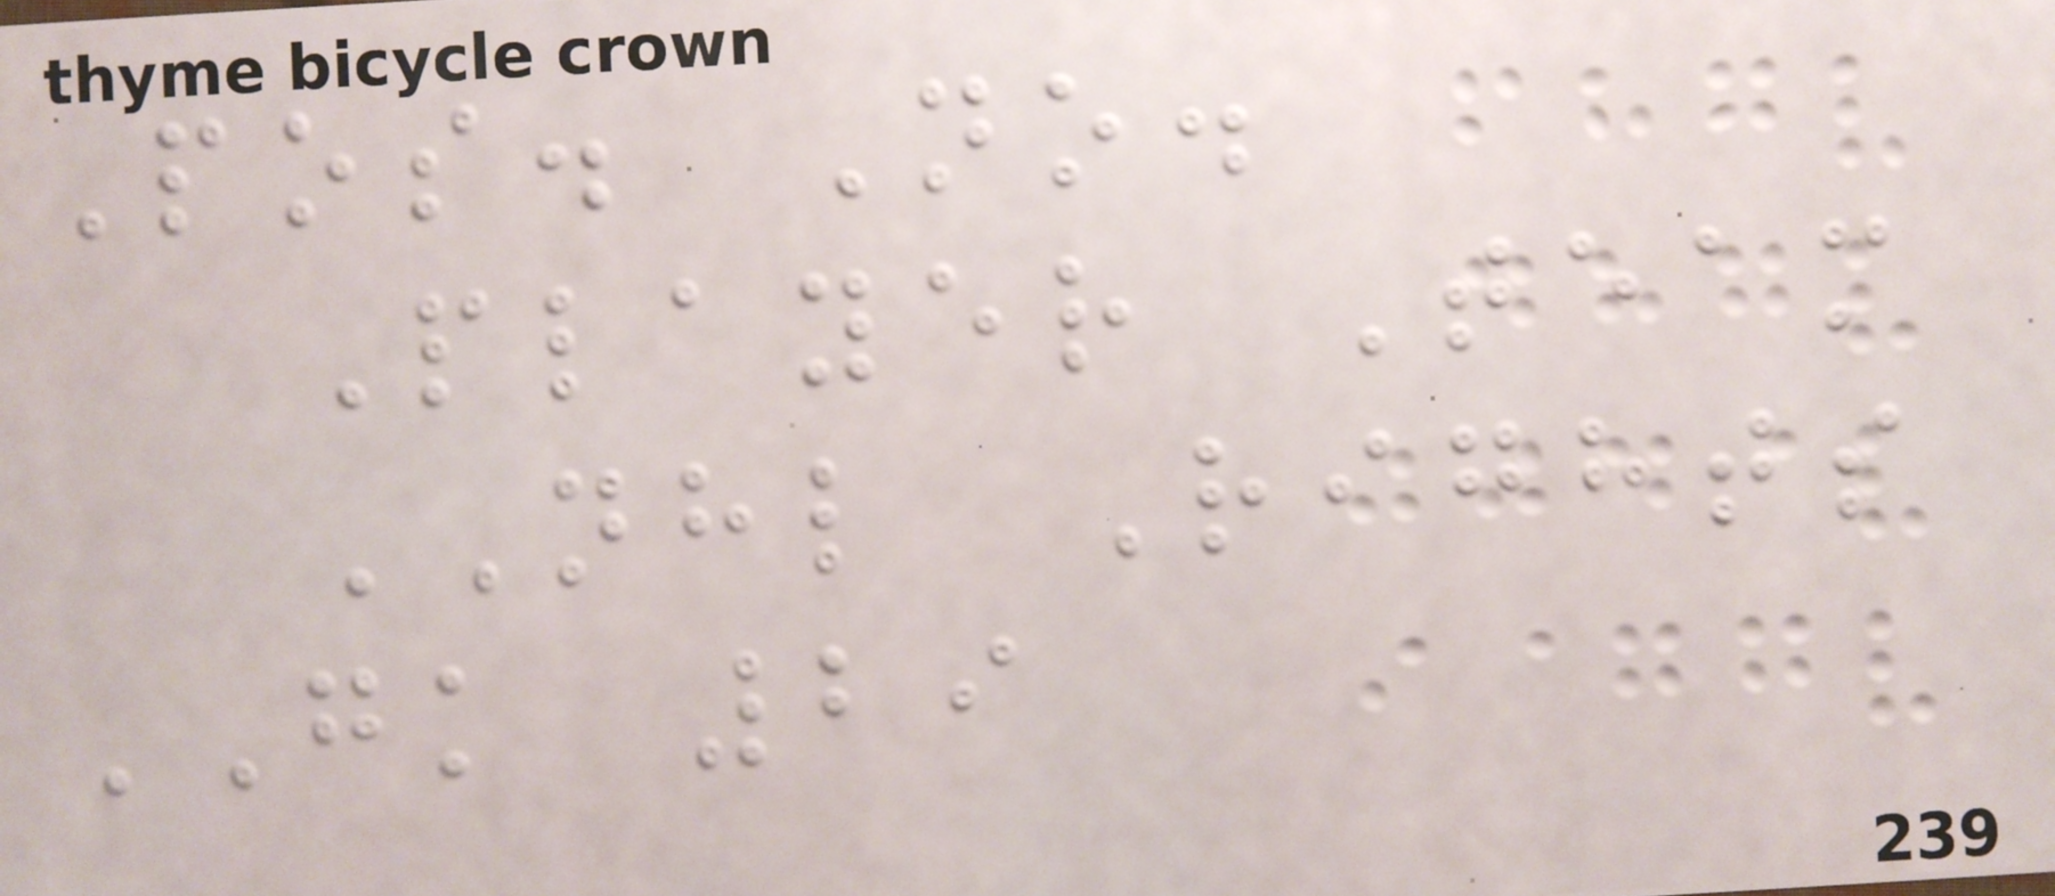Pos. No.
Player Team
NHL Rights
GK 29
